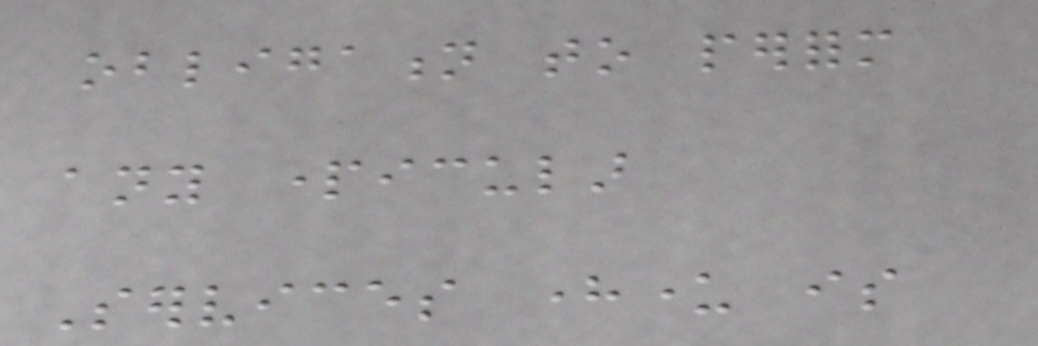obligation to perform
any particular
Services hereunder is
